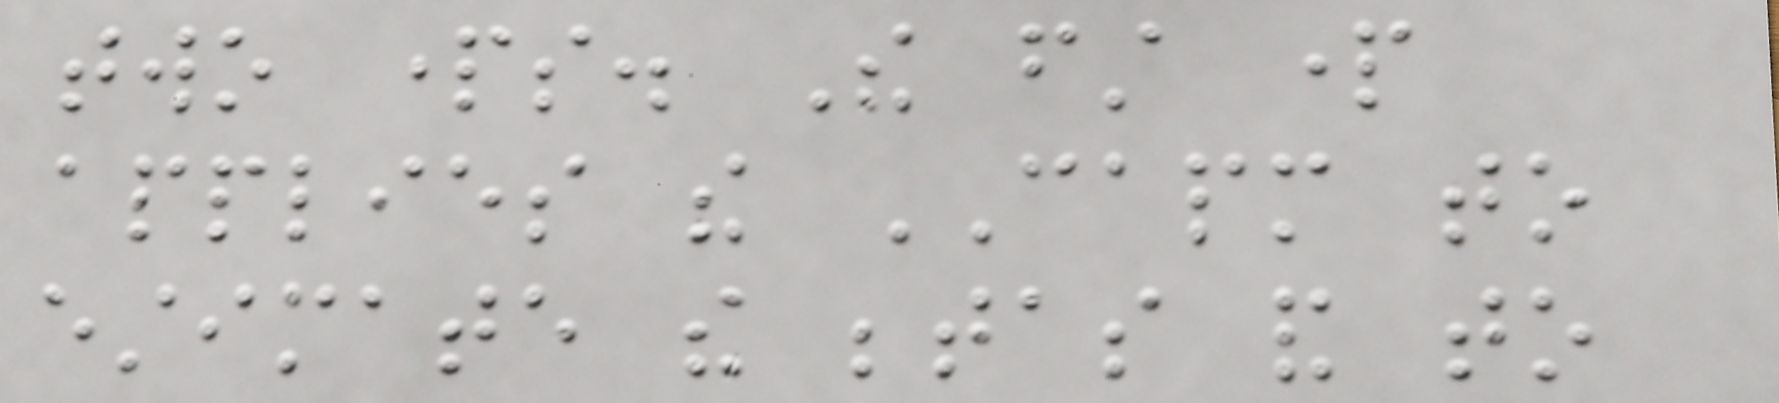two parts. The first part
applies the CAPM to
estimate the betas and to
